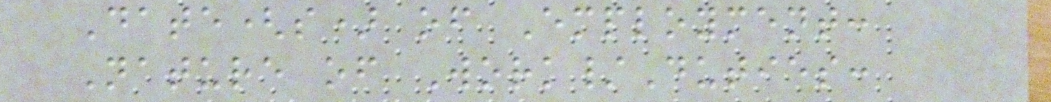Date(s) of Employment:
Nature of Work/Duties:
